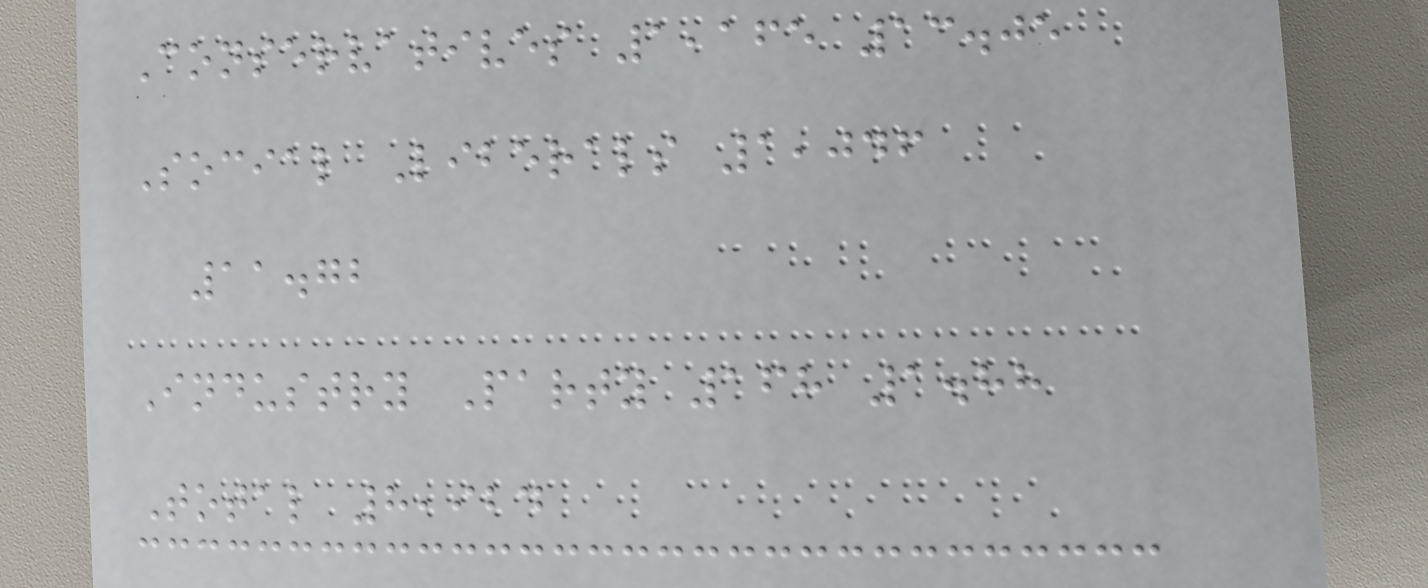Conservatives 1,165 13.05
Social Liberals 1,046
11.72
Industry Party 168 1.88
Total 8,924
